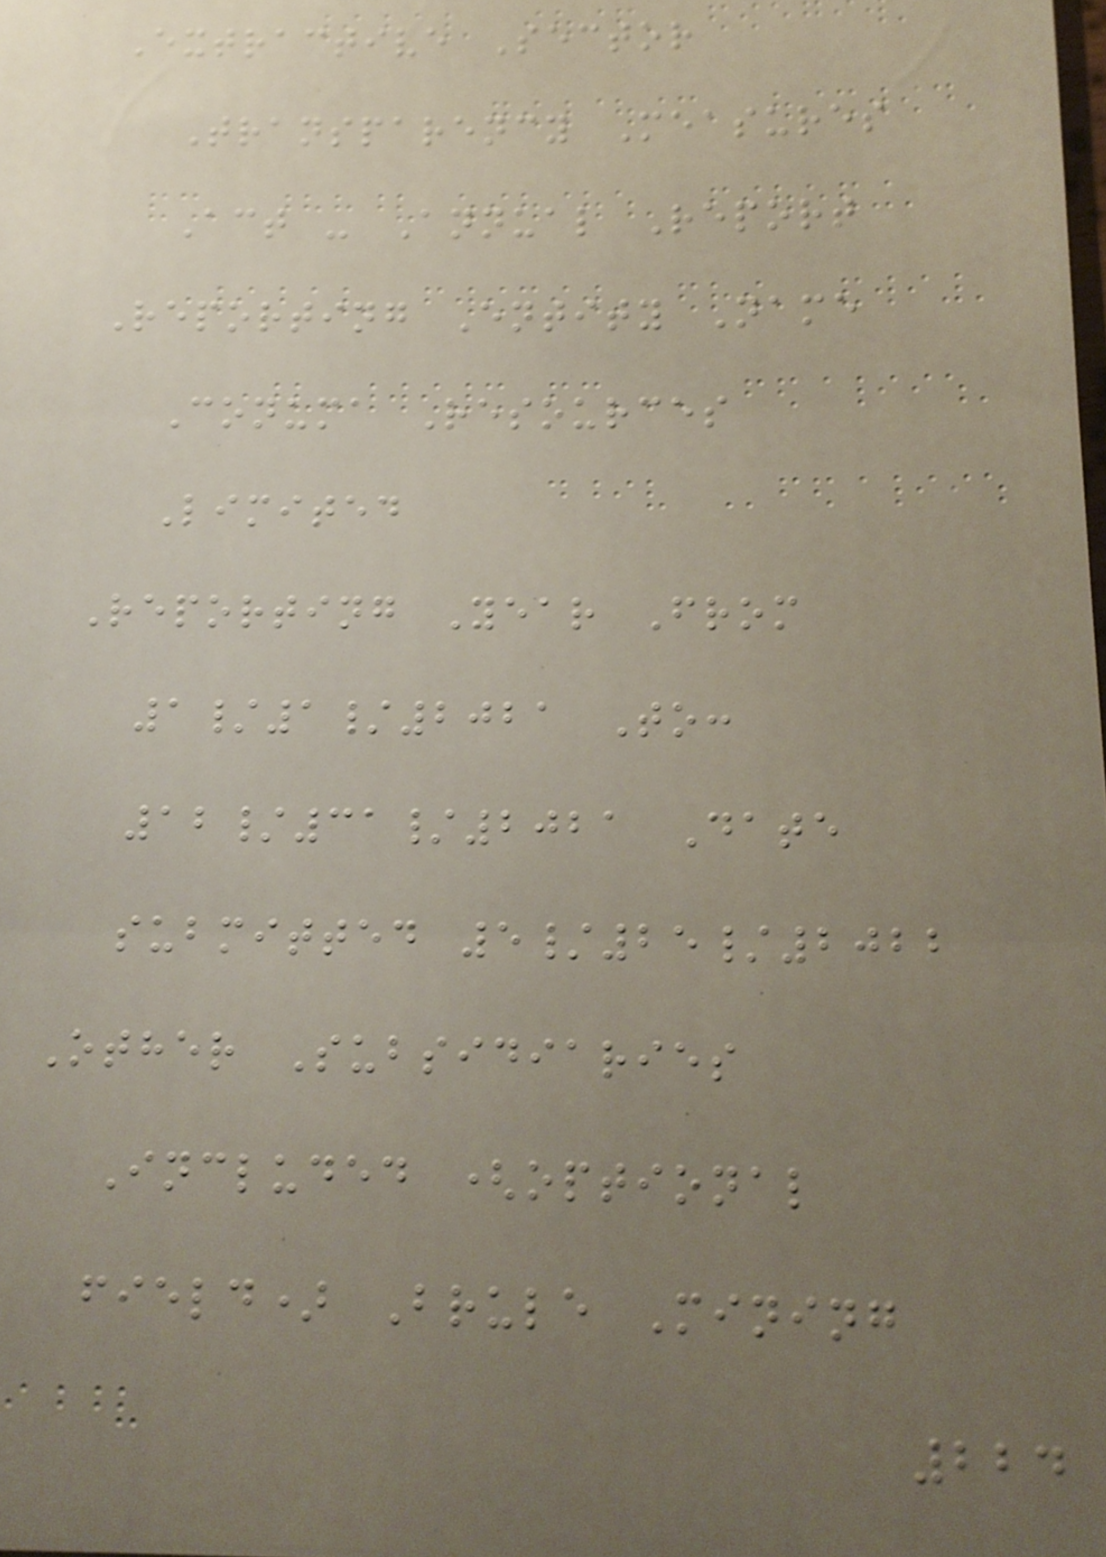Extractive Sector
Transparency Measures
Act - Annual Report
Reporting Entity Name
Conuma Resources
Limited
Reporting Year From
1/1/2021 To:
12/31/2021 Date
submitted 5/25/2022
Other Subsidiaries
Included (optional
field) Brule Mining
224
